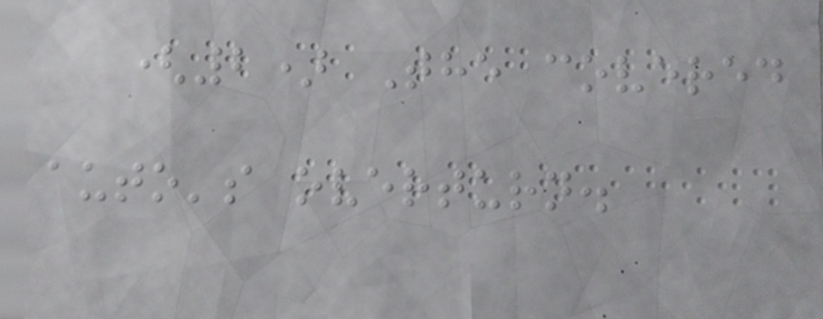(2) The covered
auto's overturn.
